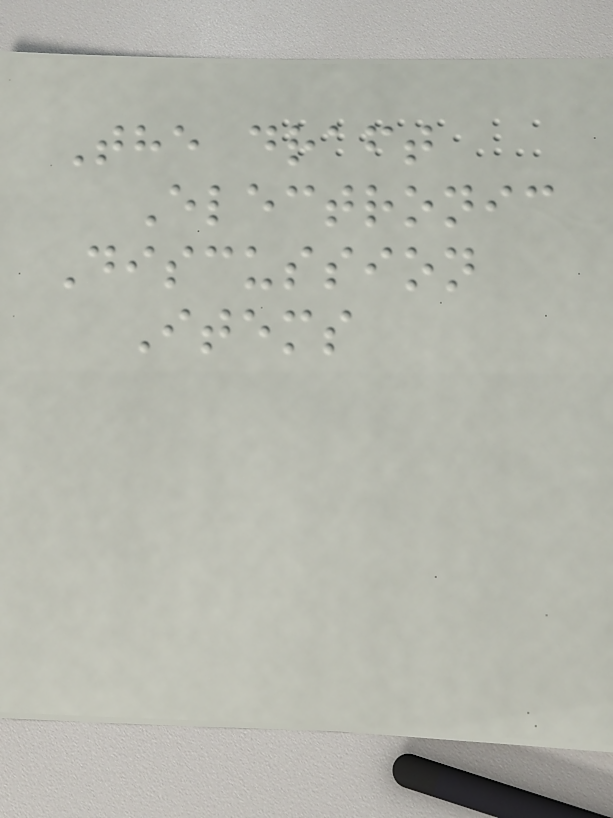The draft
Electronic
Discussion
Items
